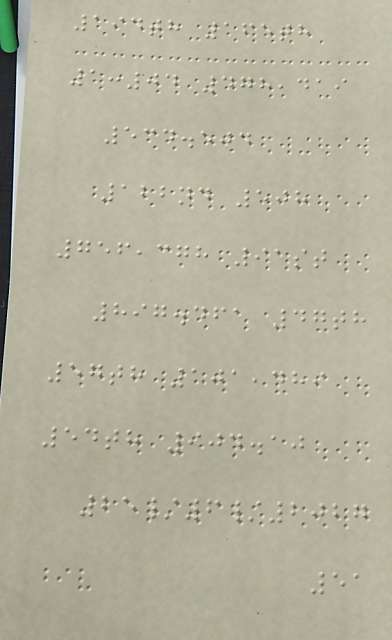194th 165th
1:04 478,419
534.504
122nd 508
756,378 91st
897.461 47th
57th 101,489
54th 904.10
25/6/2027
51
